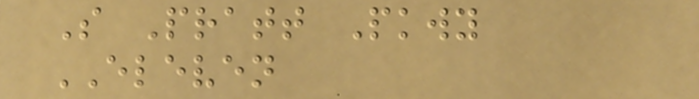S Pratt Pkwy
ELEVEN
